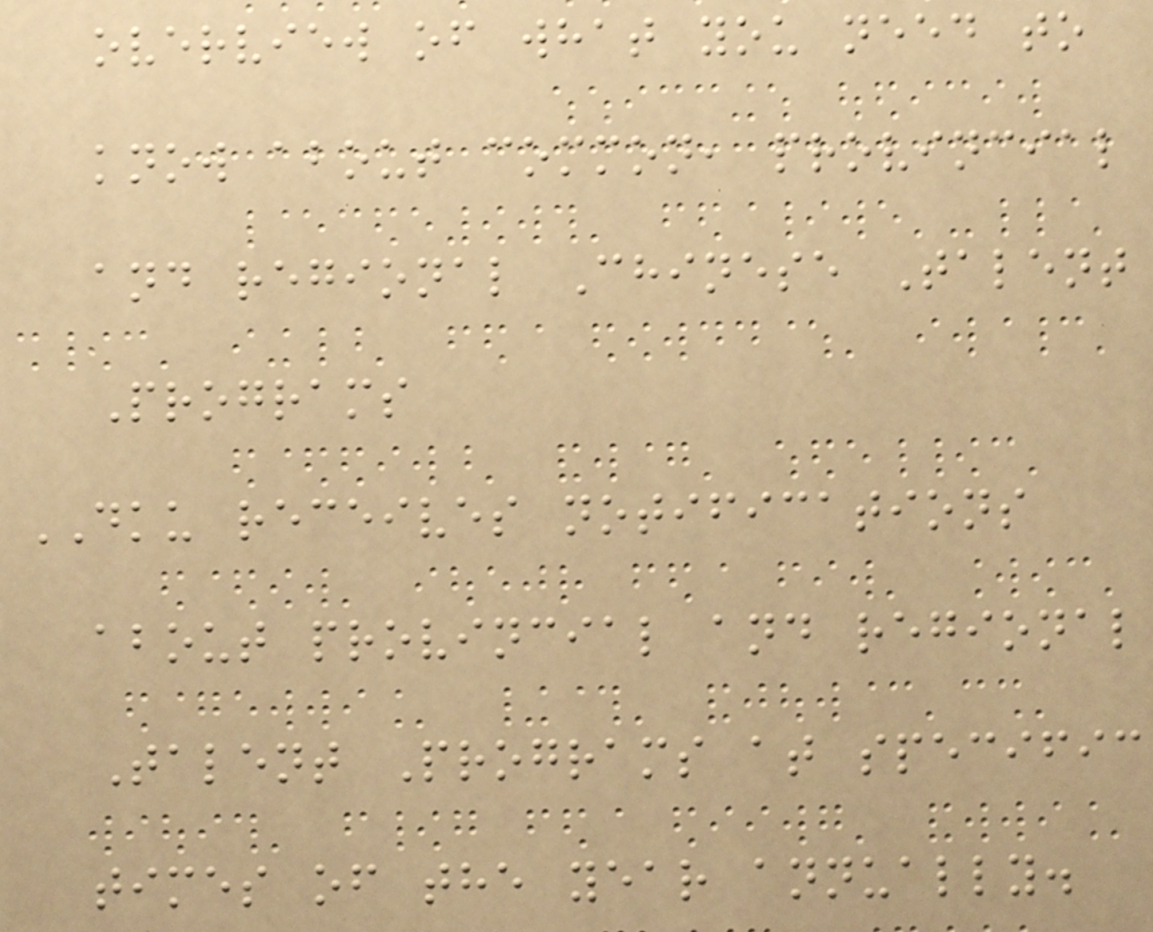overview of what you need to
know about common, provincial
and regional Chinese Talent
Programs
DKU receives notifications
about provincial and regional
Talent Programs at specific
times of the year annually.
